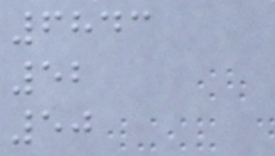6843
52
50
